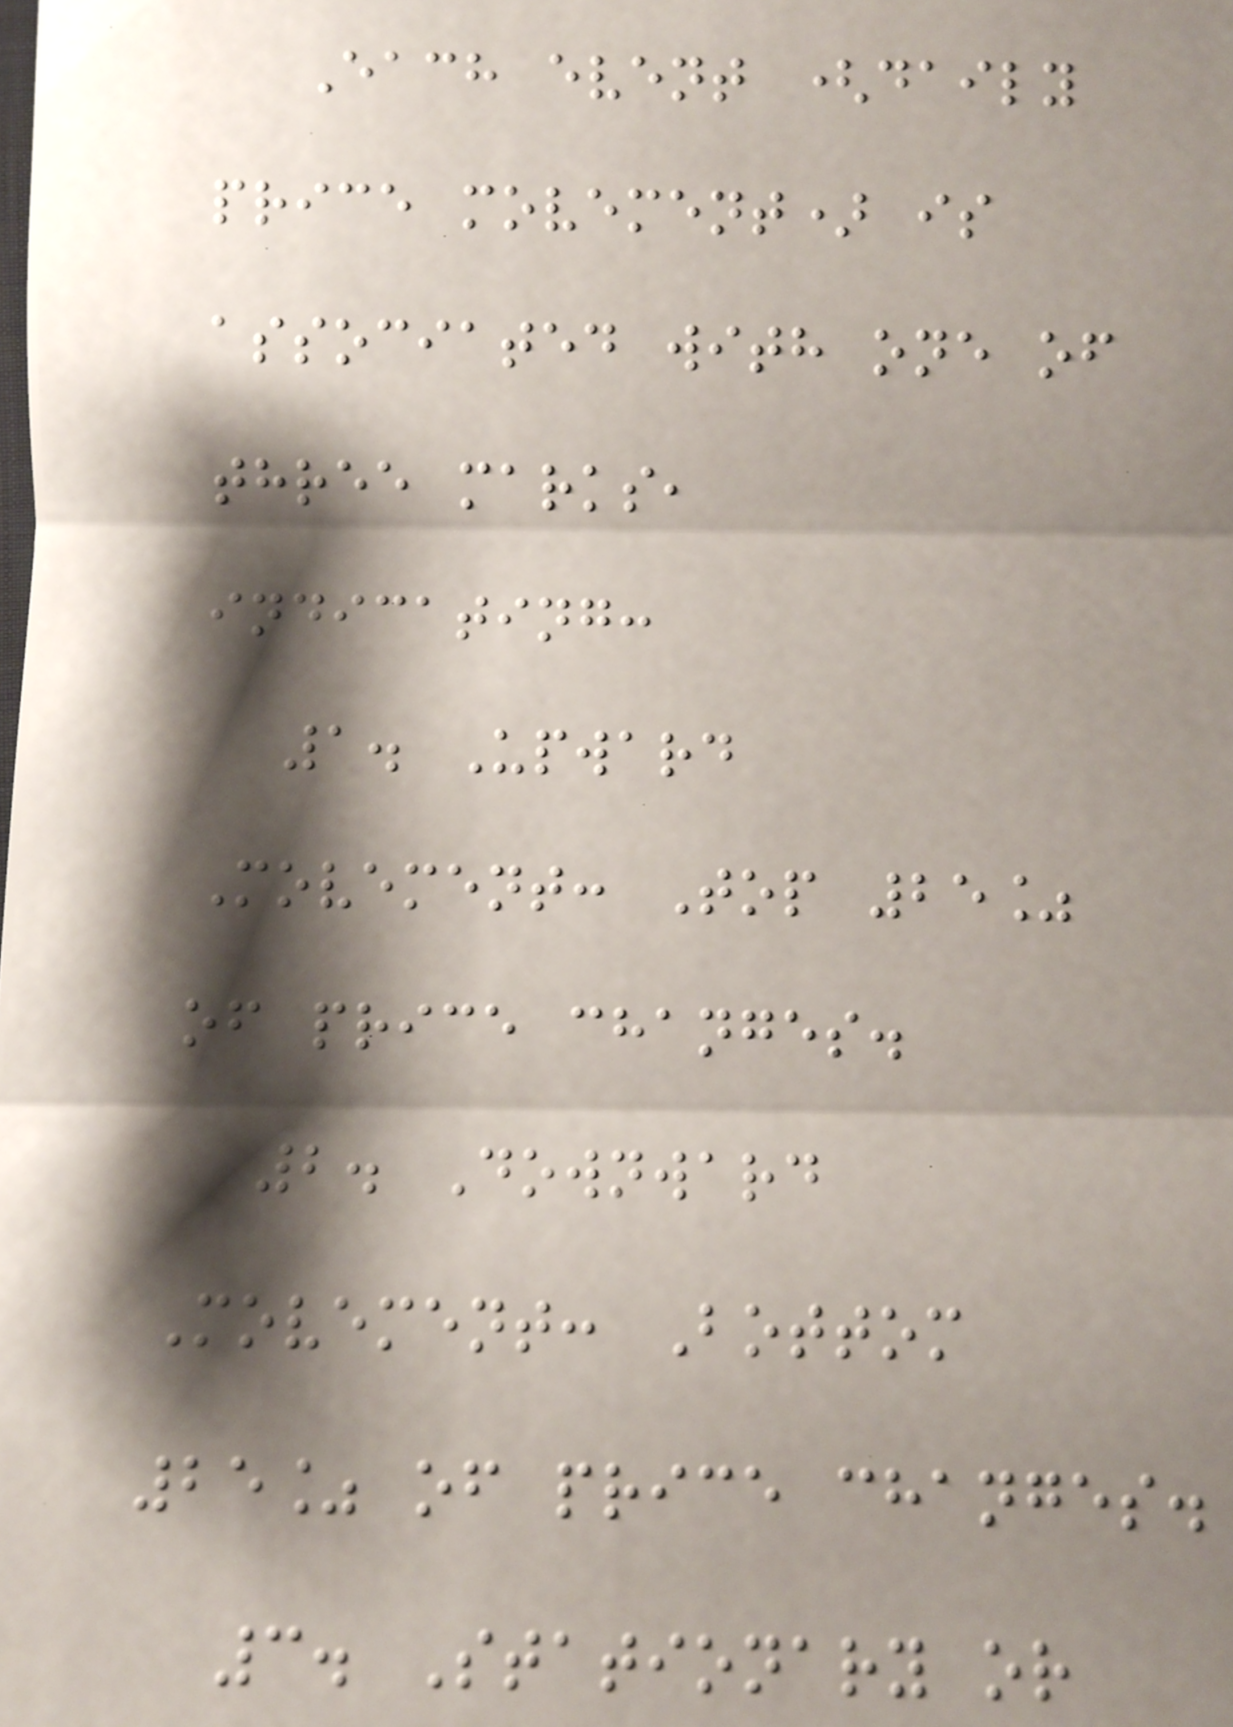Each event (daily
price movement) is
associated with one of
three marks,
indicating:
1. Upward
Movement: Top 25%
of price changes.
2. Downward
Movement: Bottom
25% of price changes.
3. Stationary or
